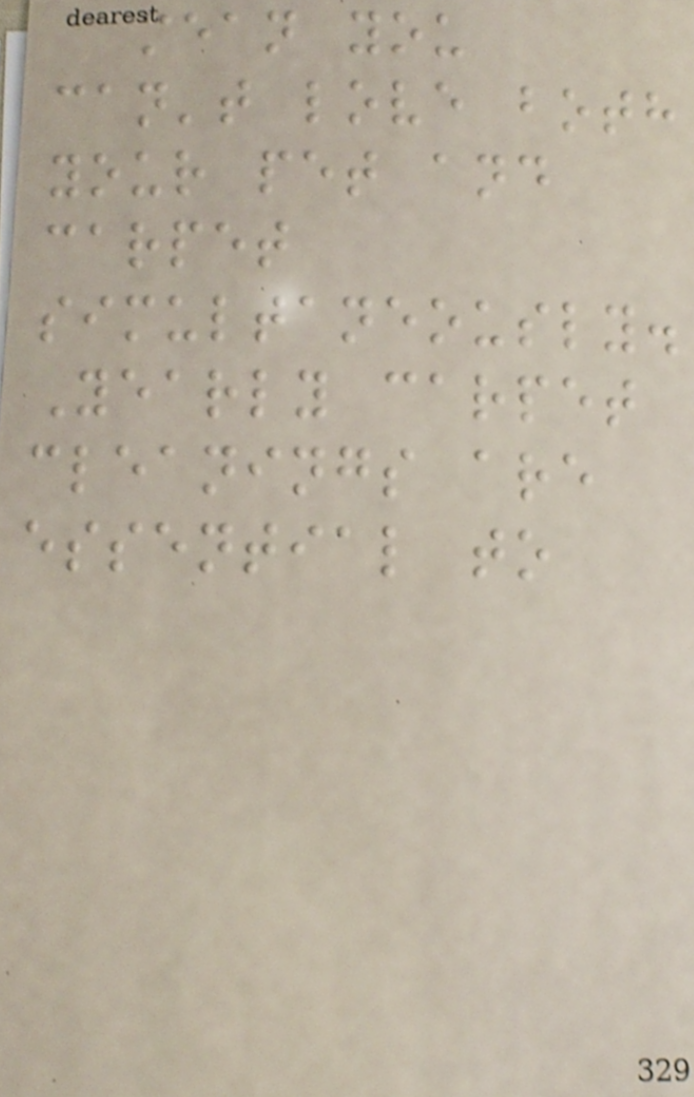mean you
can't love both
your pet and
carpet
simultaneously.
Yearly carpet
cleanings are
essential to
